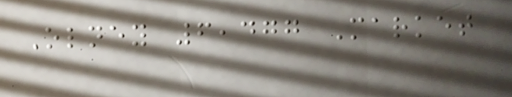Olney 6,477 Market
